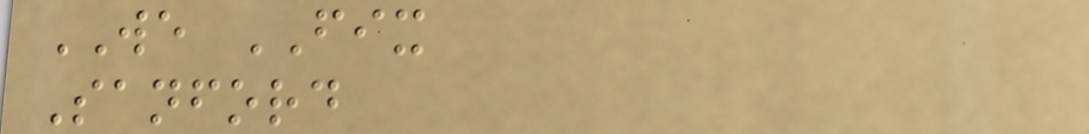WE FIX
Sanford
